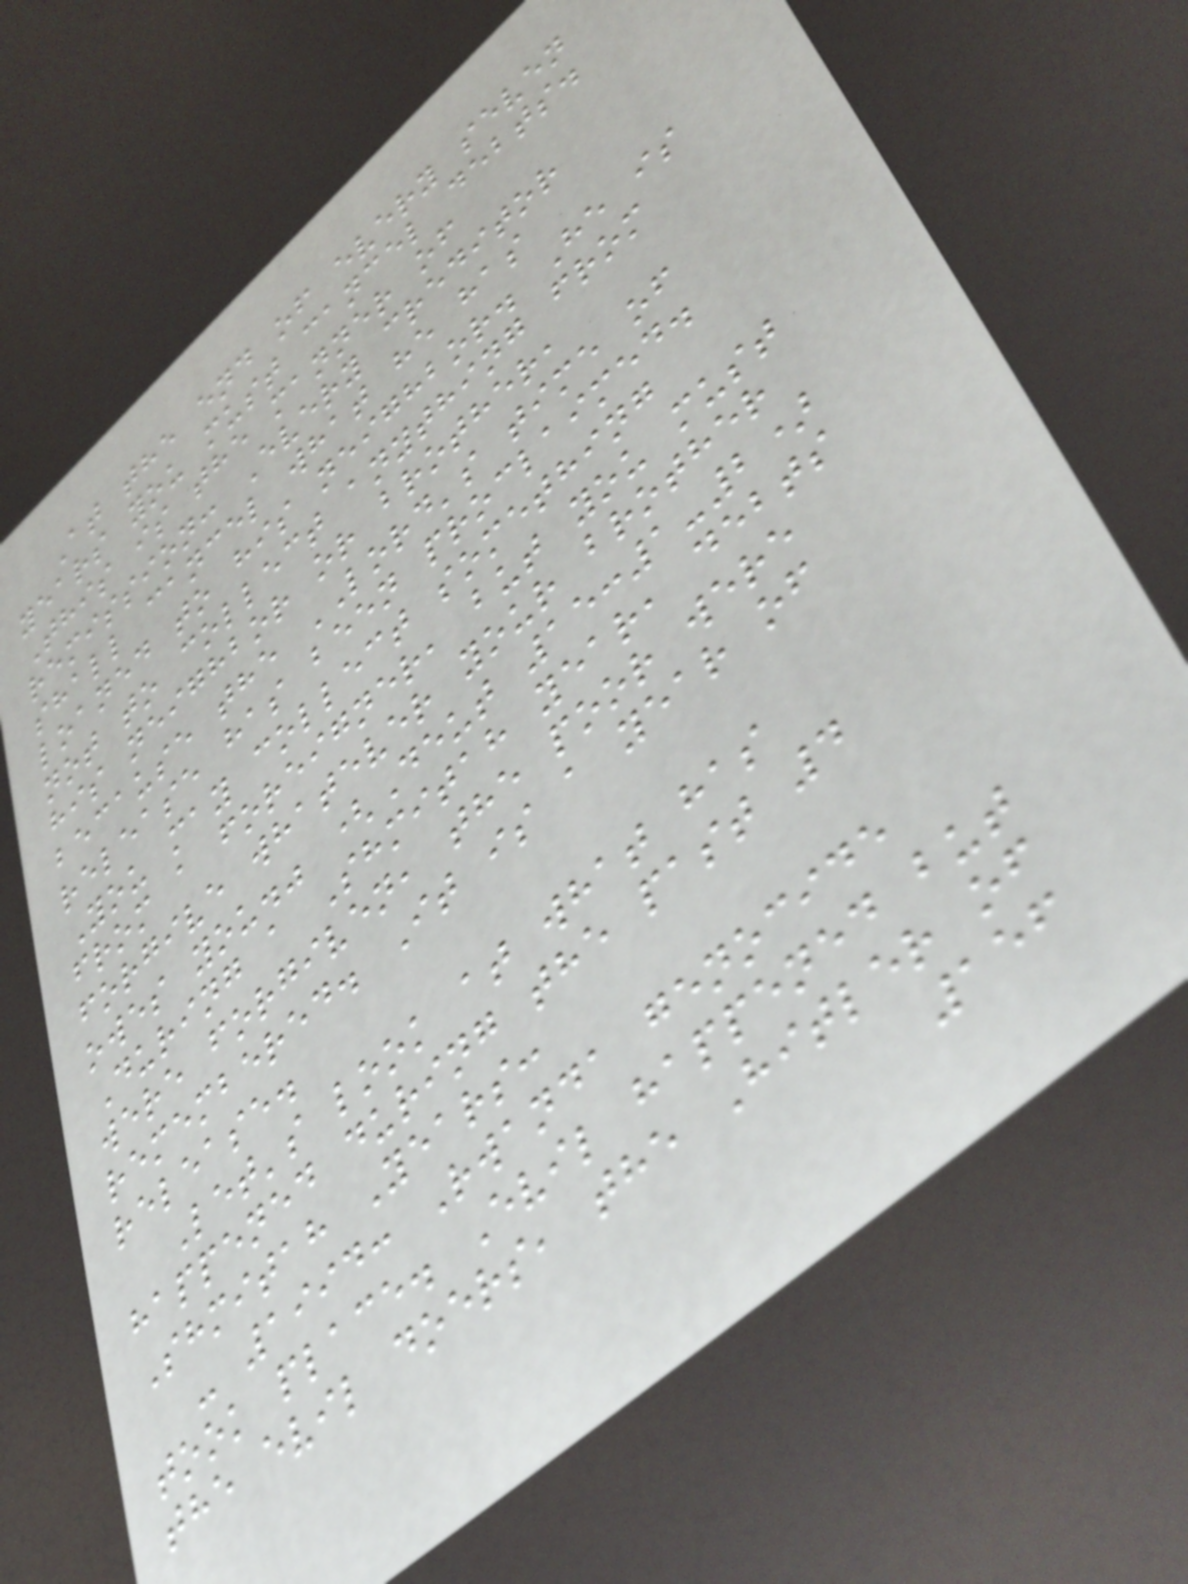At the end of every seven
years you must cancel debts.
This is the manner of
remission: Every creditor
shall cancel what he has
loaned to his neighbor. He is
not to collect anything from
his neighbor or brother,
because the LORD's time of
release has been proclaimed.
You may collect something
from a foreigner, but you must
forgive whatever your brother
owes you." (Deut 15:1-2)
During a Shmitah year, debts
were forgiven, the poor were
remembered. It is a year of
release.
Let's look at what has
happened during the past 4
Shmitah Years:
- 1994: Rwanda genocide
took place. Evil happened but
the evil doers, the Hitler of
156
